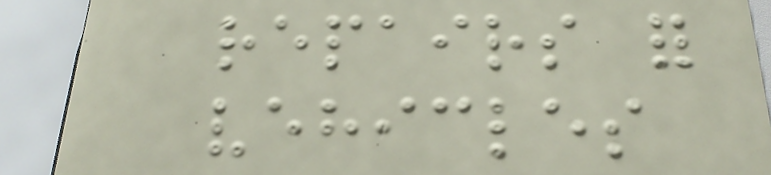repairs for
vehicles
